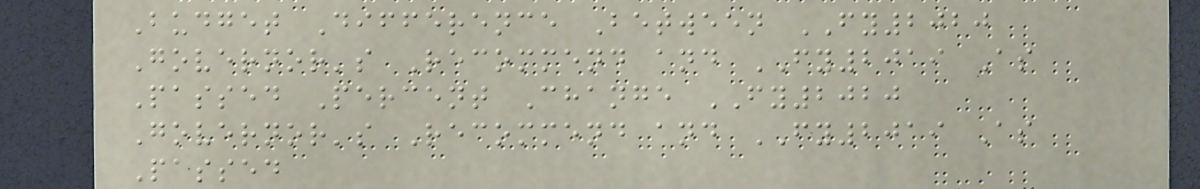Budget Difference Between FY2020
Governor's Recommend and FY2019 As
Passed Percent Change FY2020
Governor's Recommend and FY2019 As
Passed
